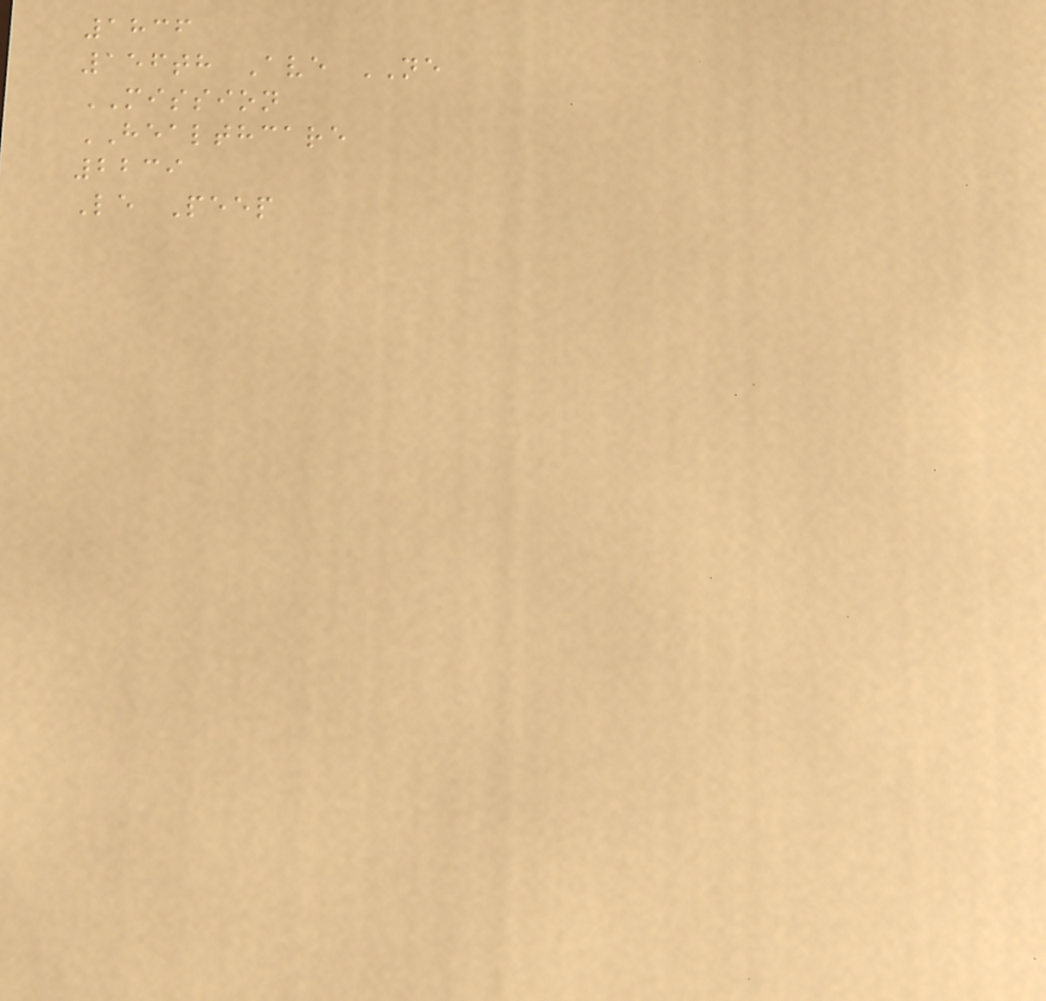1836
156th Ave NE
MISSION
HEALTHCARE
2239
Le Peep
